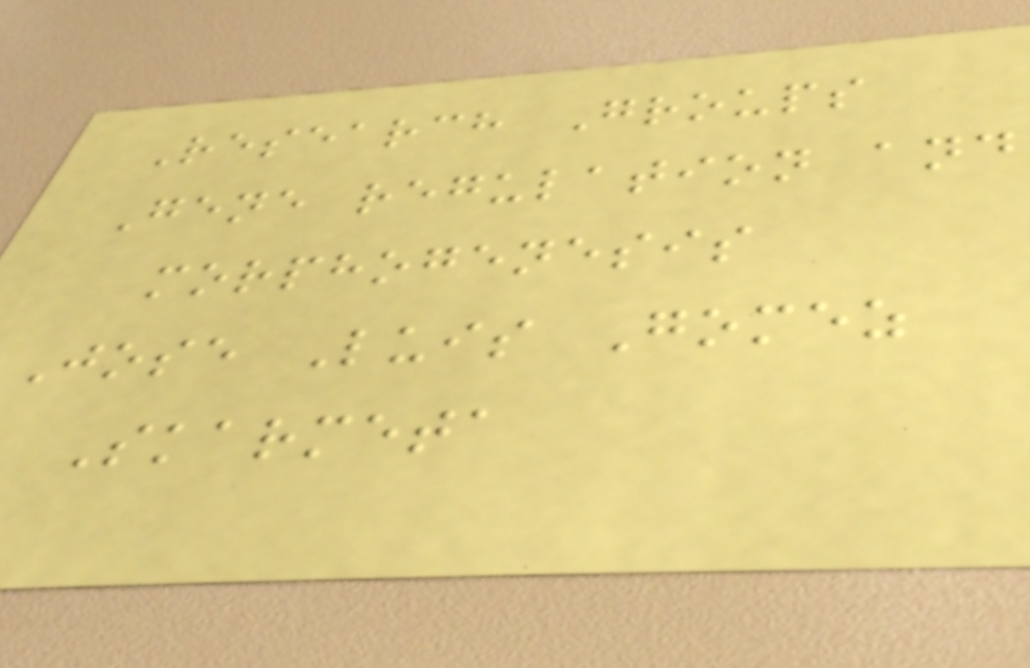Research Groups
Gene regulation and
morphogenesis
Jose Luis Gomez
Skarmeta
